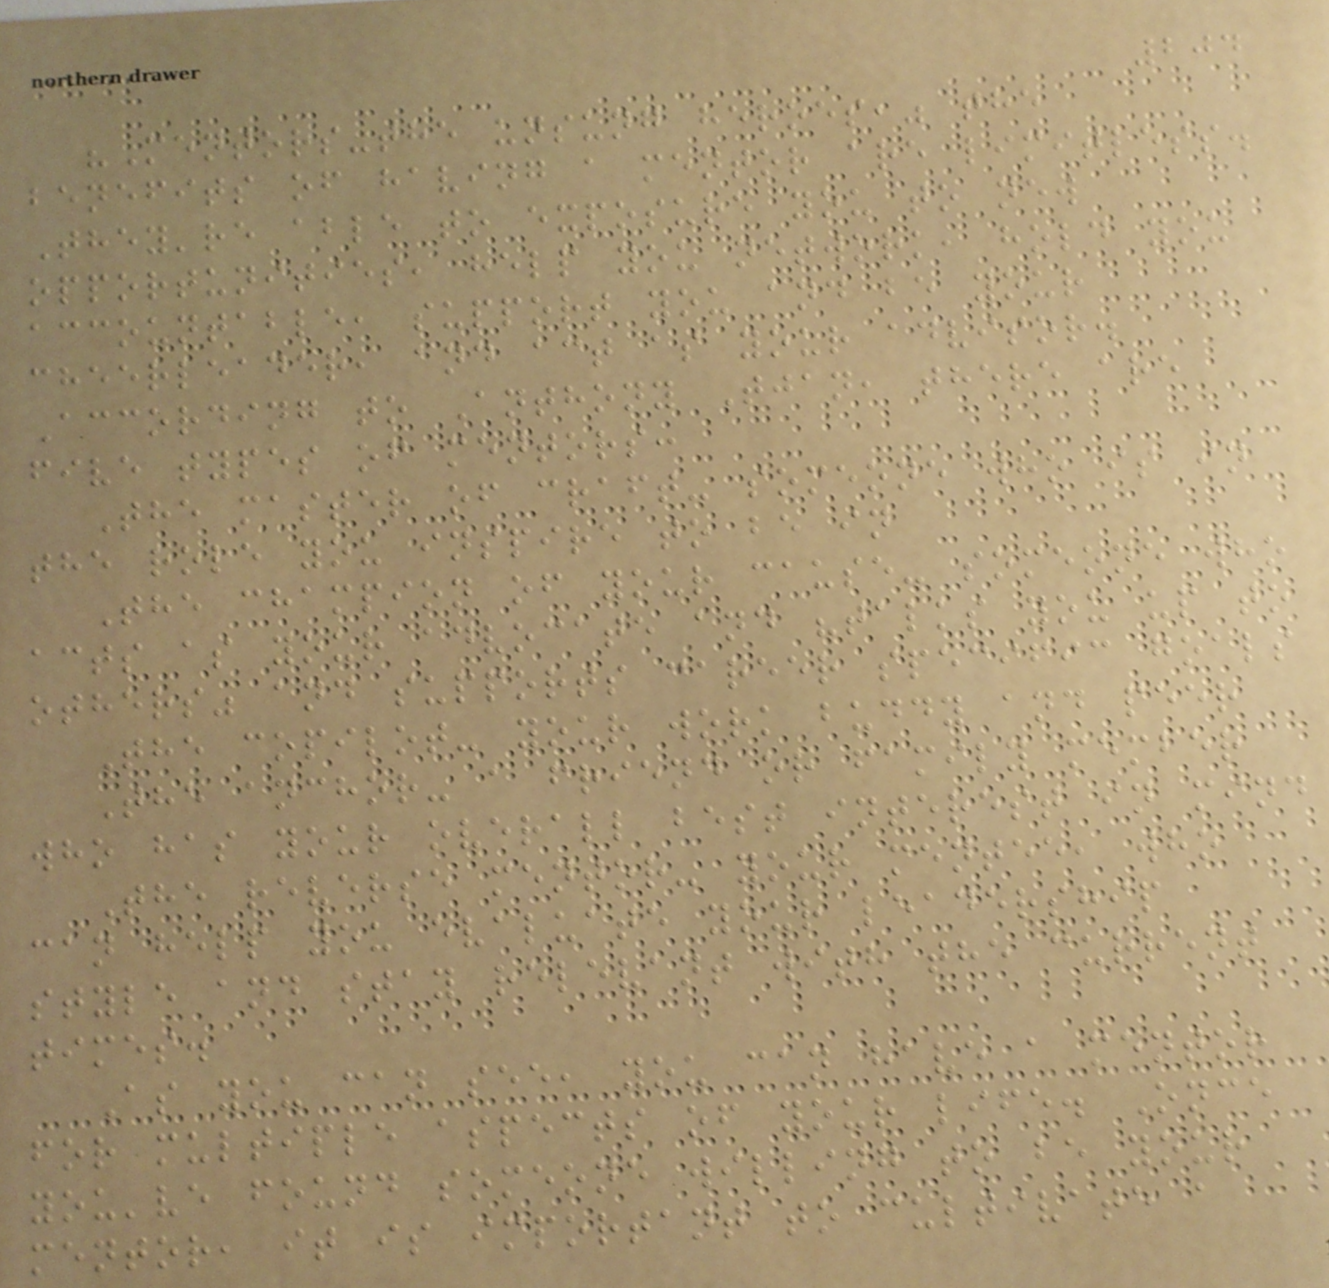204
"Mentors-the unsung heroes," the
benefits of having a mentor are limitless.
They're able to exposure you to new
opportunities, help you network, hold you
accountable, support you and be your
cheerleader, and act as your advisor.
According to Anthony Tjan, there are
five types of mentors:
The master of craft- someone who is in
the role you inspire to be in
The champion of your cause- someone who
acts as your advocate and "talks you up to
others" and supports career specific goals
The copilot- your work buddy and peer
The anchor- a friend or family member
who has your overall best interest in mind
The reverse mentor- your mentee, who
can help you evaluate your leadership
style and stay relevant with the current
times.
As you can see, you can have a mentor
for multiple aspects of your life. Once
you've found someone willing to be your
mentor, it is important to cultivate a
